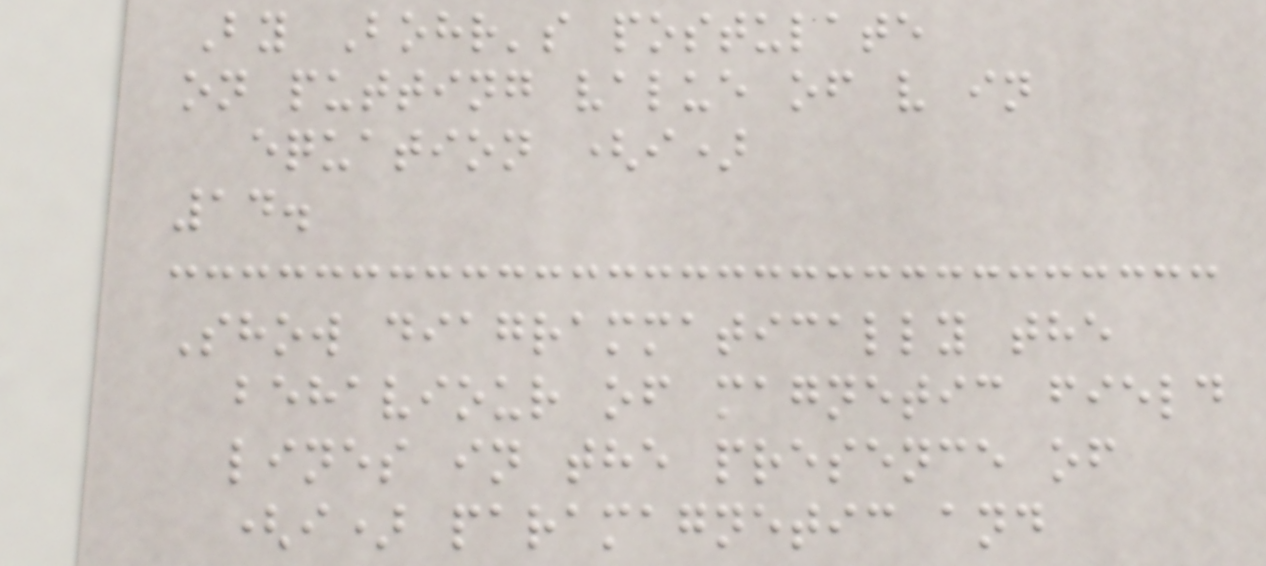By Bohr's postulate
on putting value of v in
equation (i)
14.
Show diagrammatically the
behaviour of magnetic field
lines in the presence of
(i) paramagnetic and
